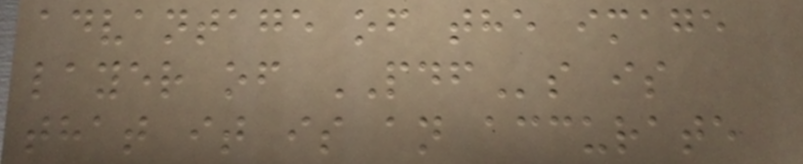advantage of the image
layer of PDFs is
that it is an accurate
